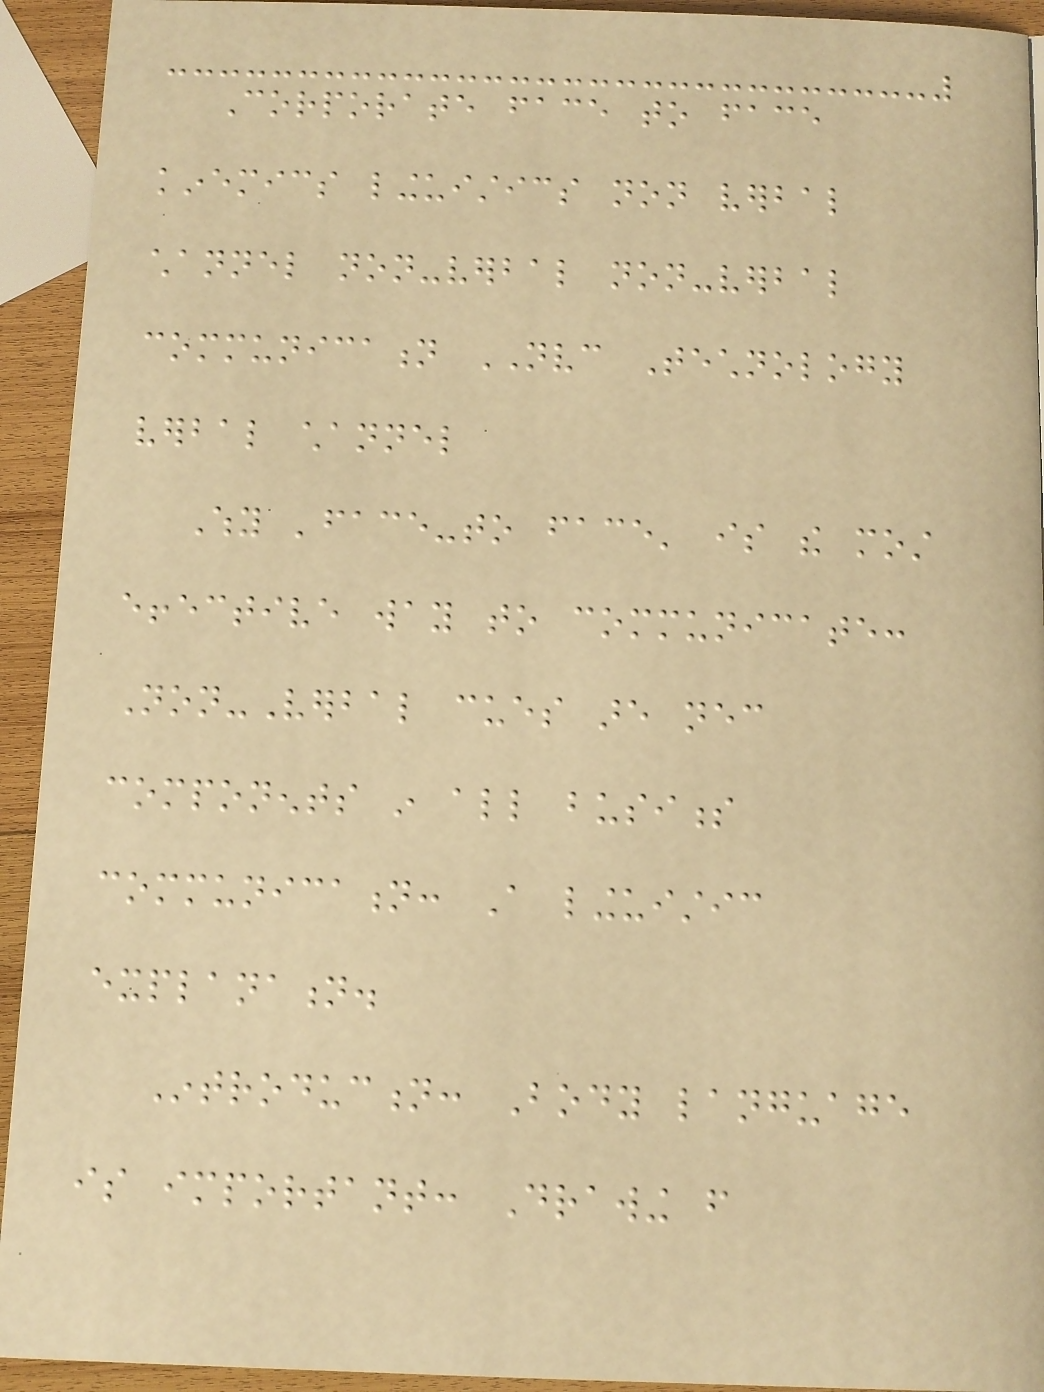Corporate face to face
kinemics linguistics non verbal
channel non-verbal non-verbal
communication NVC Technology
verbal channel
Why 'face-to face' is the most
effective way to communicate:
Non-Verbal cues are necessary
components in all business
communication: A linguistic
explanation.
Introduction: Body language
is important: Drawing from
